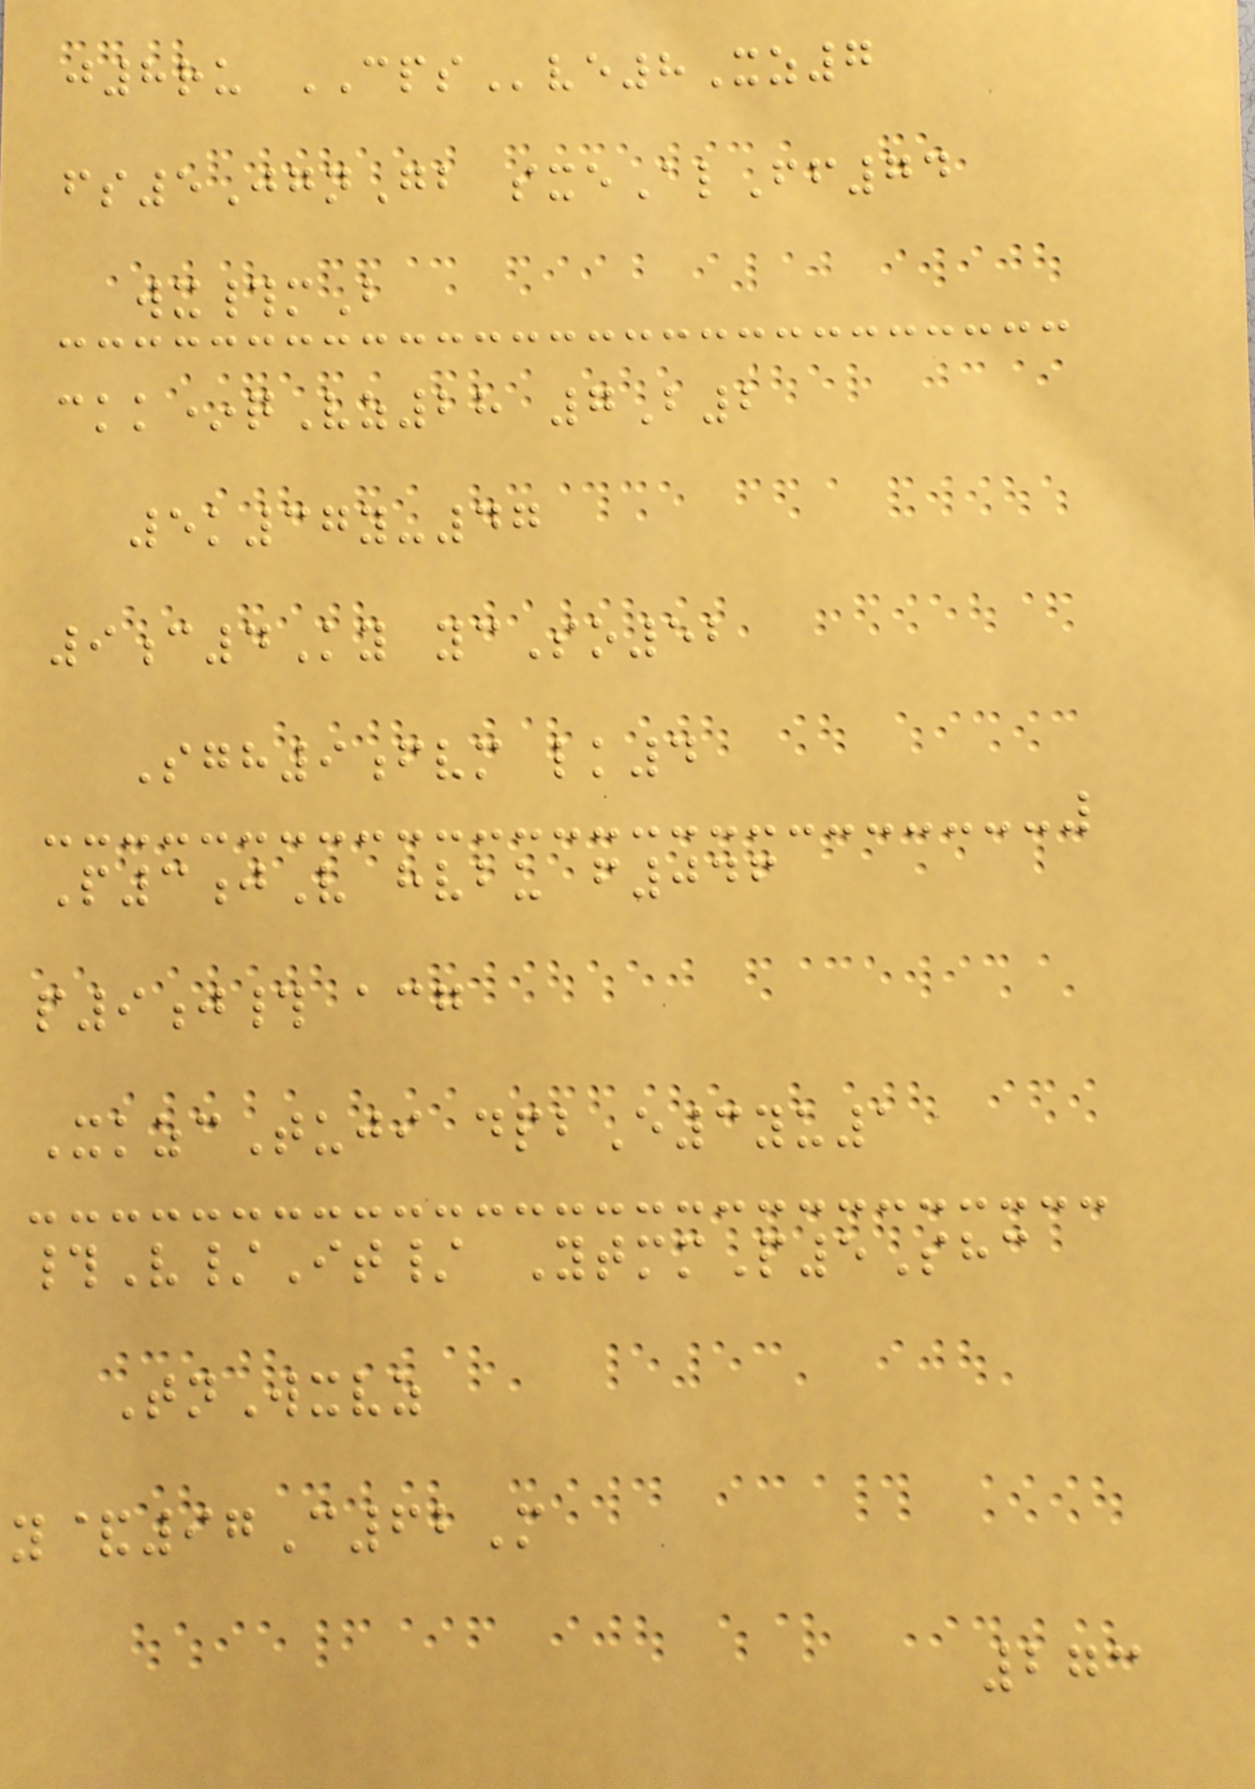j8ru CPSve8Xz7
fs5JgnGb sxeAlFf74
wx#mB
ckk*qVz28 7B2
5k37y-47
9c4Ky ycSo52
Sgh9fvm lk4
P3jV hvbu f046
p9j# acg
XkzcTuji dpbE3yu1
#V/It/ YtmmP5Shc
TnWxvz
y&97C62M
273
